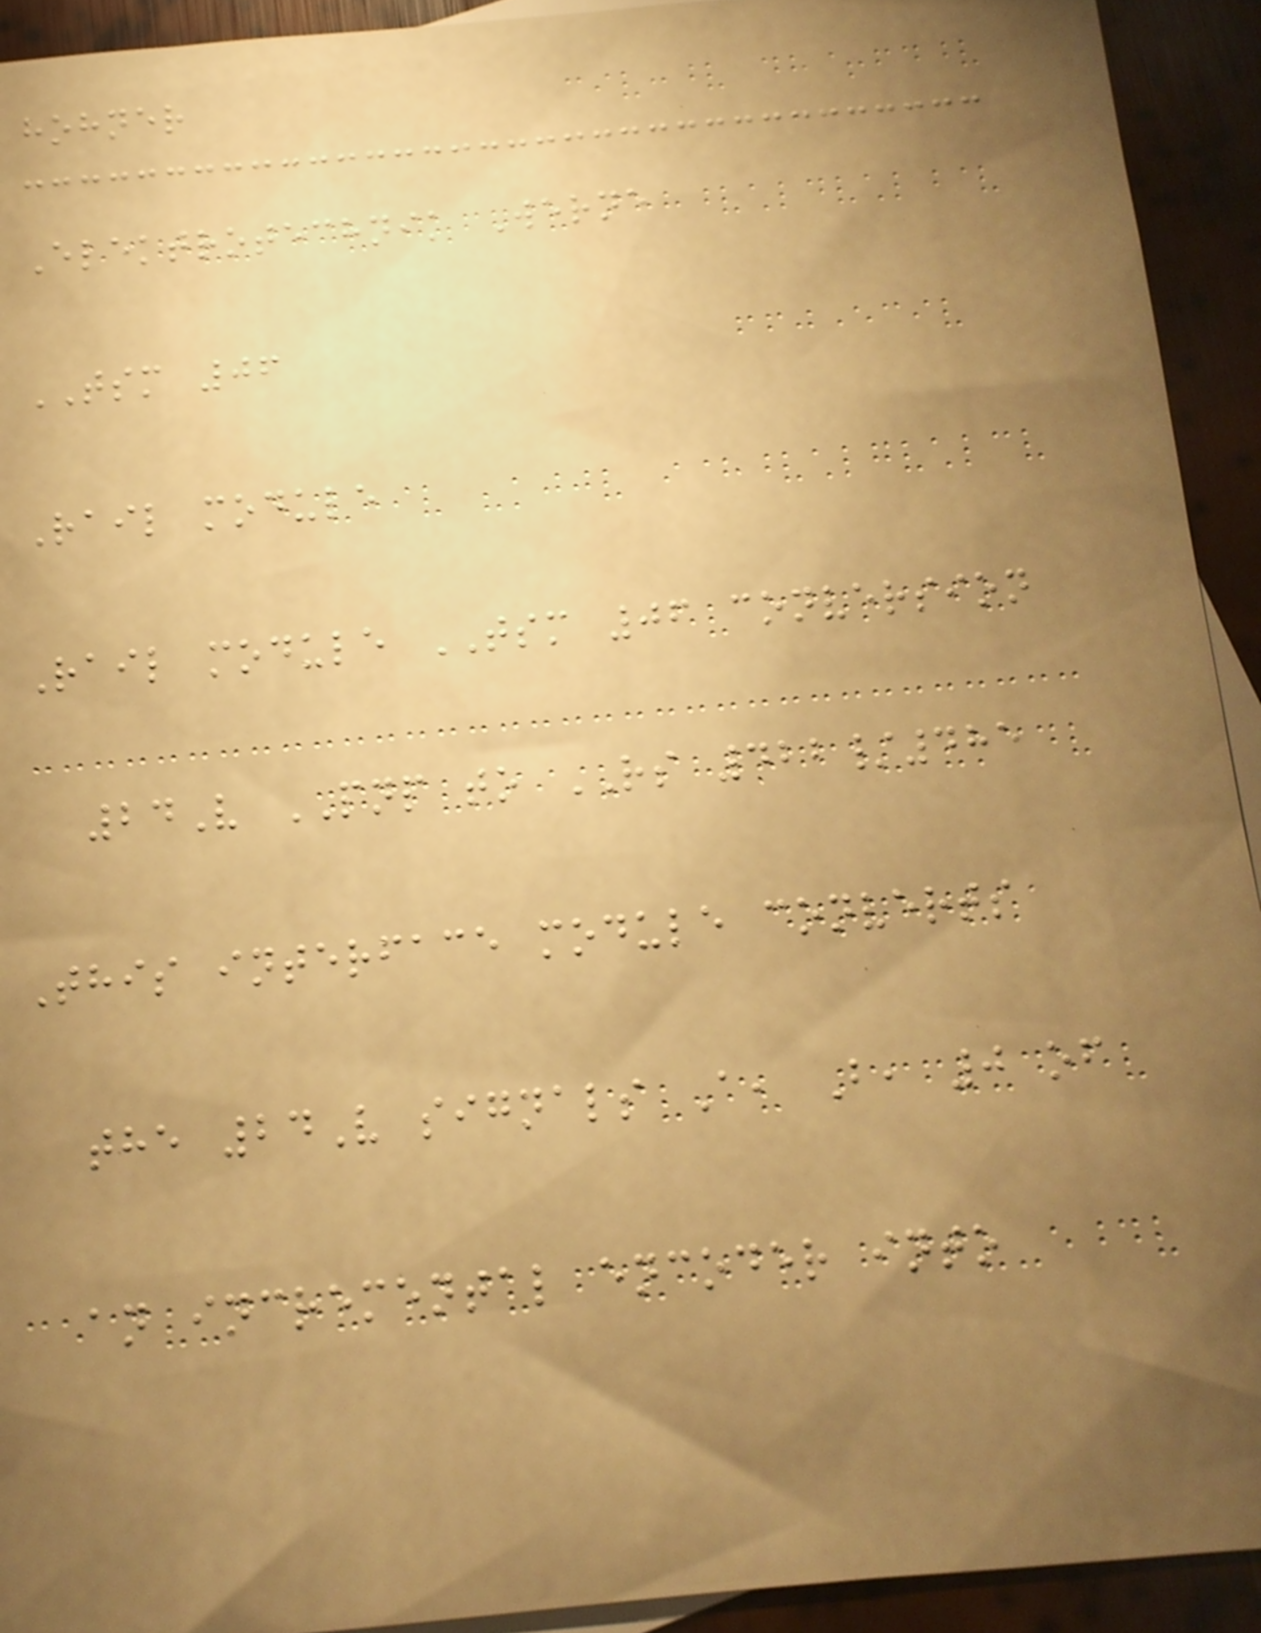hohner
Elektrotechnik Werne
TSM 06
Rail module
Rail module TSM 06 conversion
24V PNP to RS 422/485
This interface module converts
the 24V signals A, B, 0 of
an incremental encoder into
